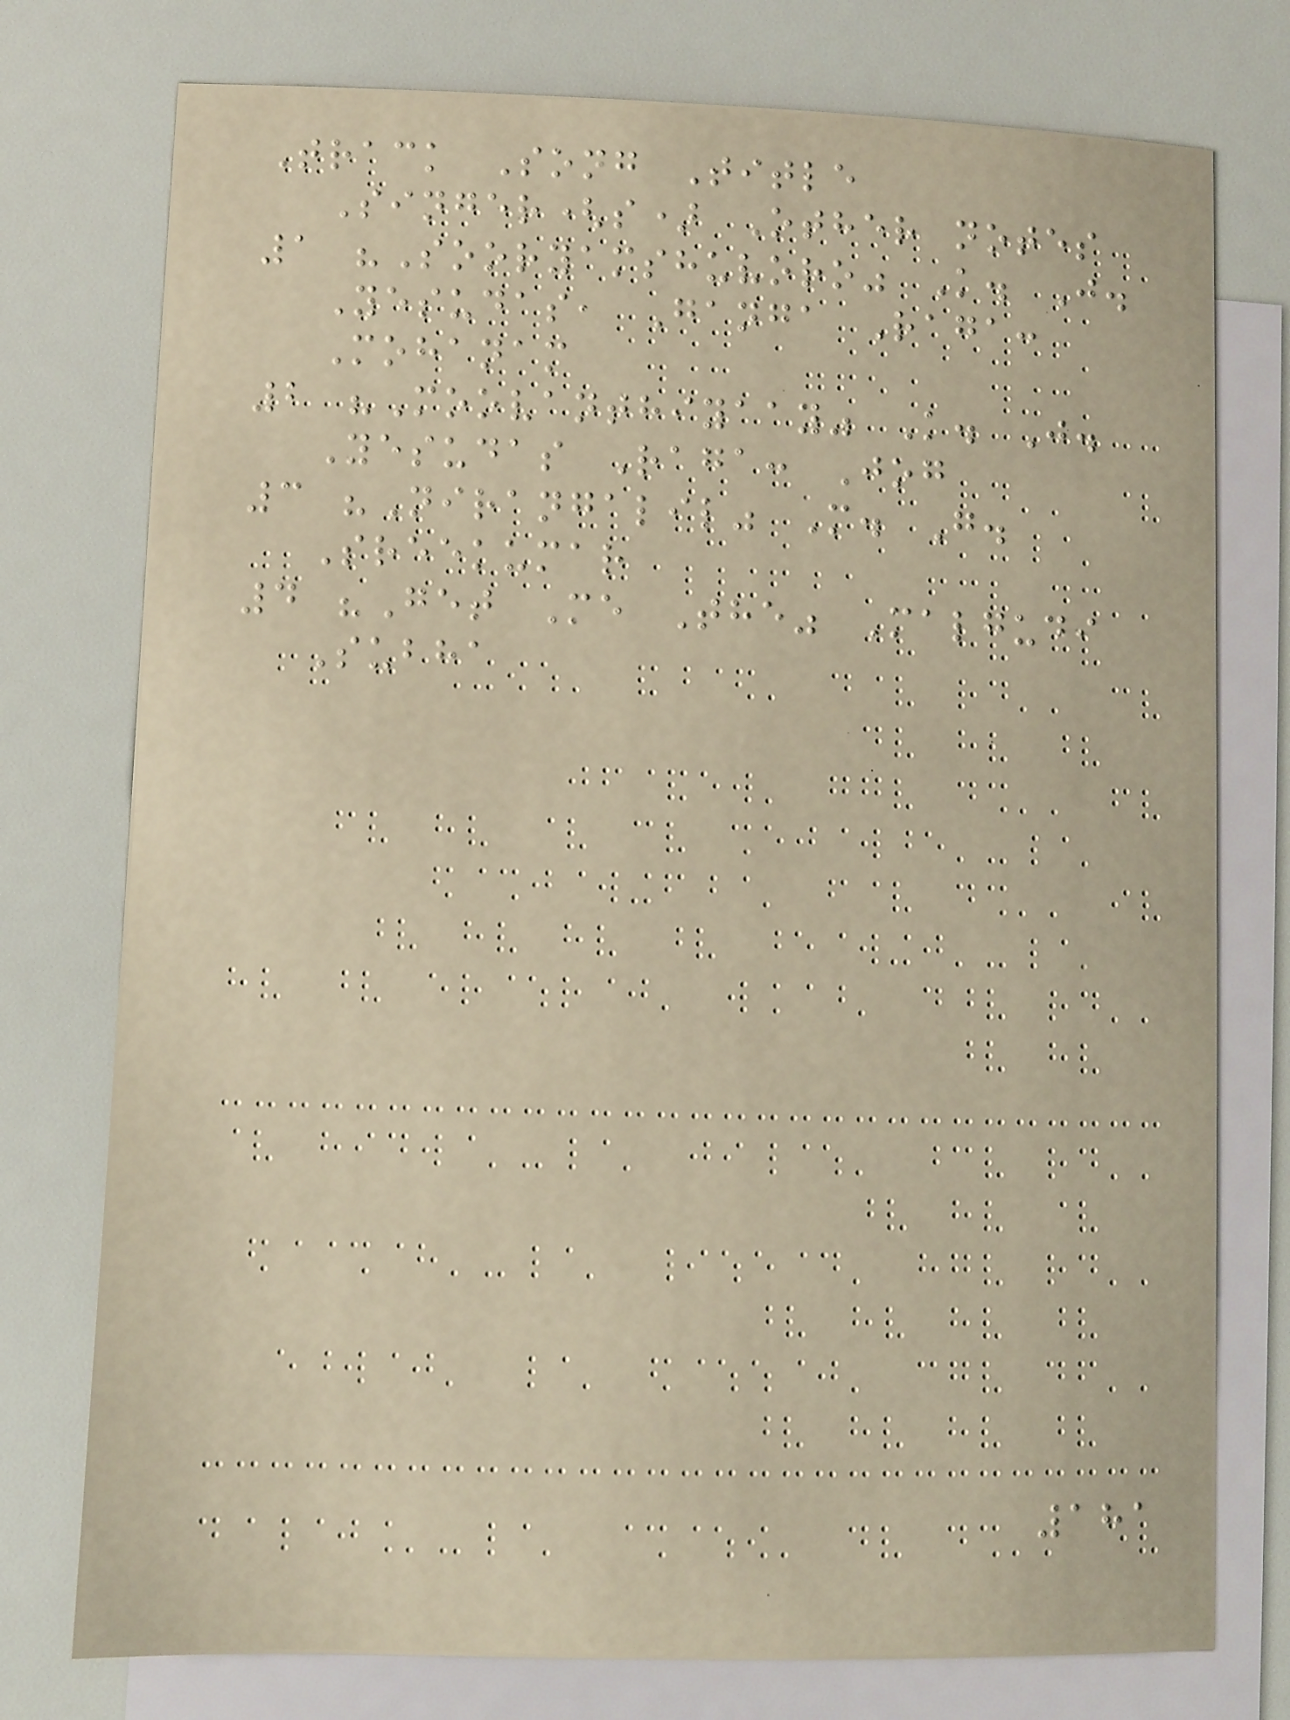Track Song Title
Singer(s) Other notes
1 "Sooryamshuvoro" K. J.
Yesudas, Ganga Raga:
Mohanam
2 "Moovanthiyaay" K. J.
Yesudas Raga: Jog
3 "Nirangalil" M. G.
Sreekumar
4 "Get Me The" Malgudi
Subha
181
